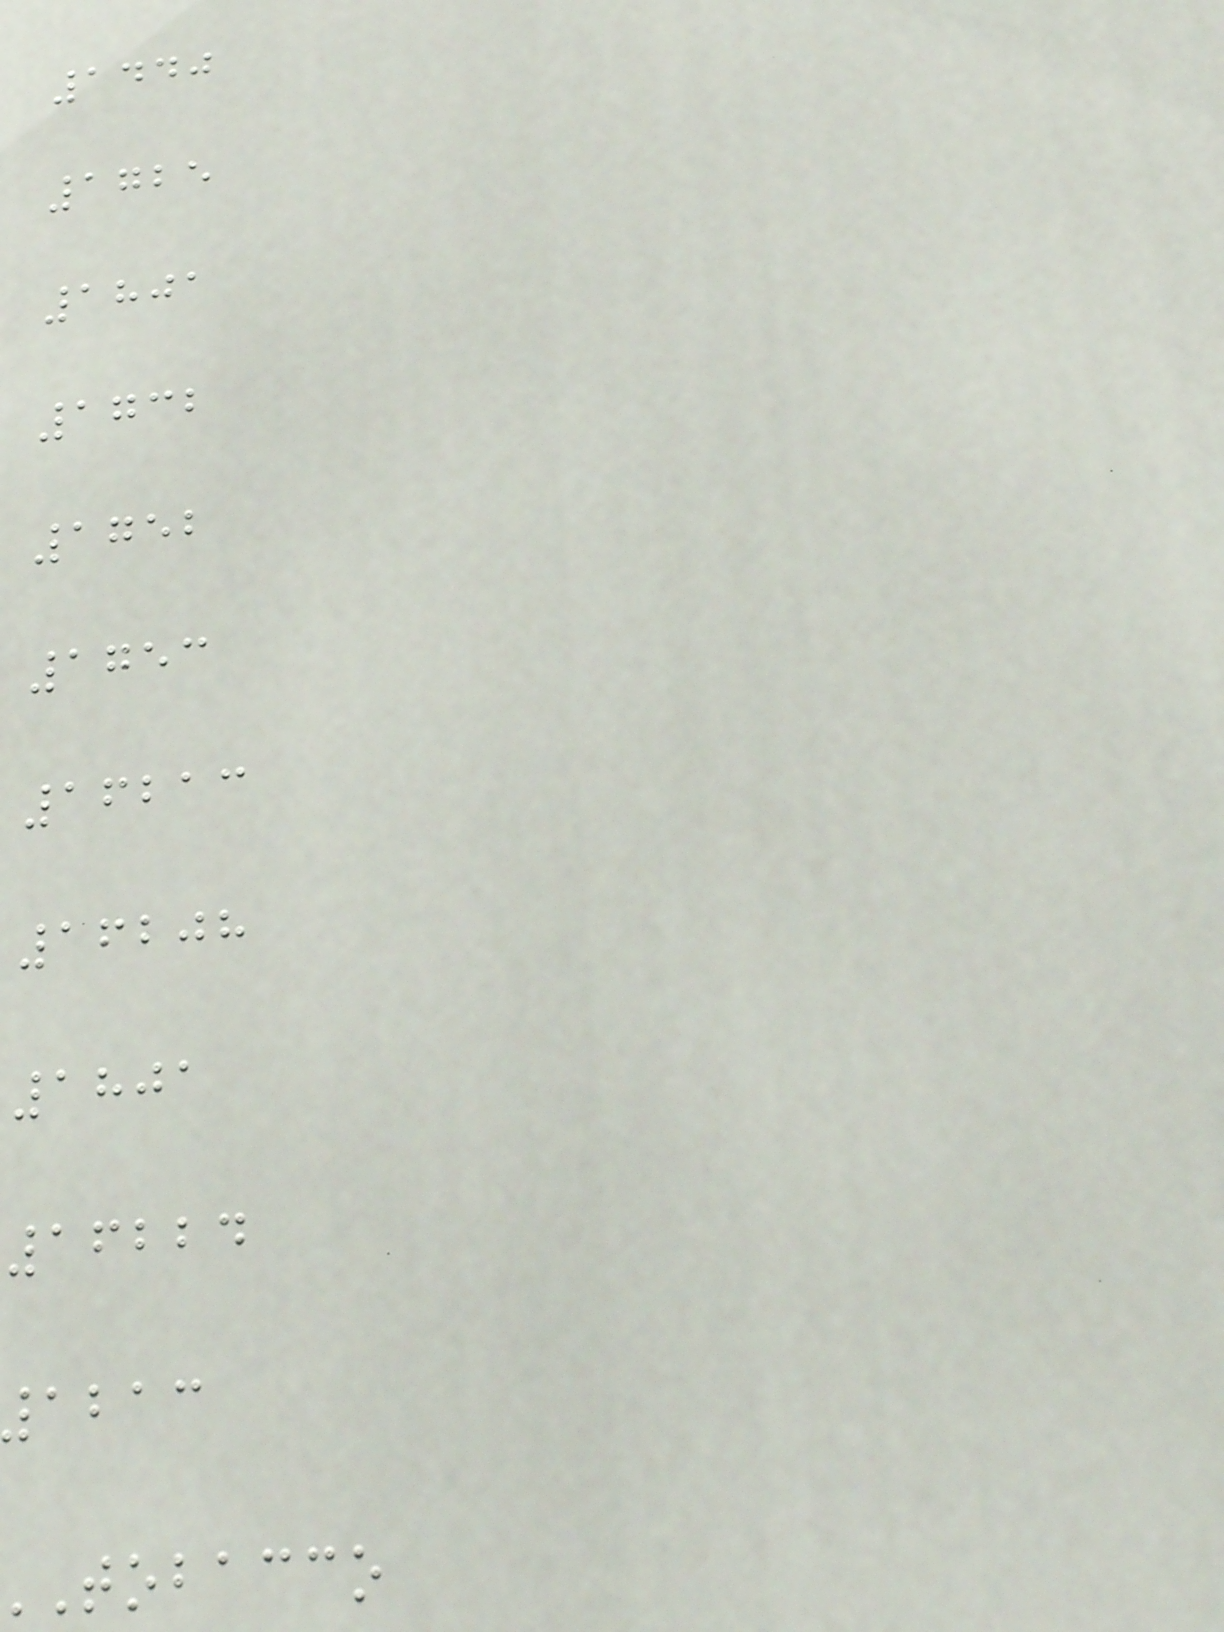1440
1725
1801
1732
1752
1753
16213
16208
1801
16224
abac
tobacco
